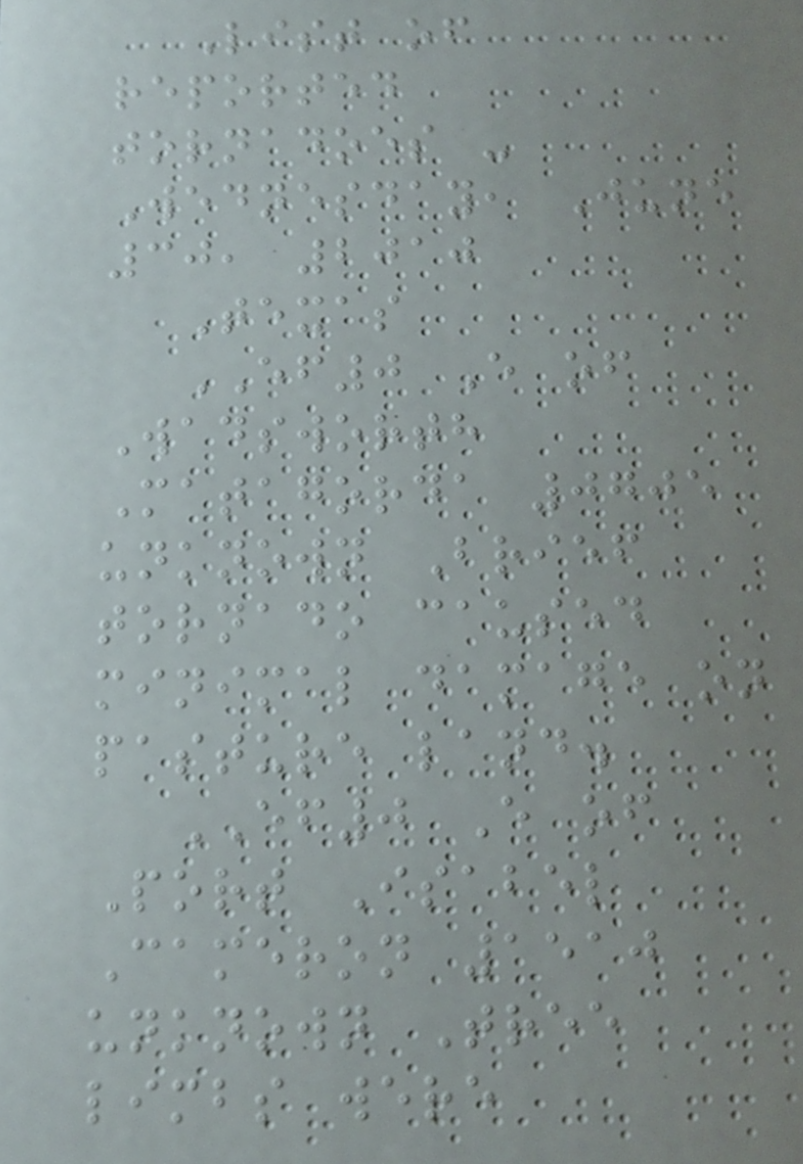List of
reported
tornadoes -
Wednesday, June
30, 2010
Texas
EF0 E of
Wadsworth
Matagorda 0705
unknown Brief
tornado caused
minimal damage on
pasture land.
EF0 E of
Port Isabel
Cameron 1510
unknown Tree
limbs were
